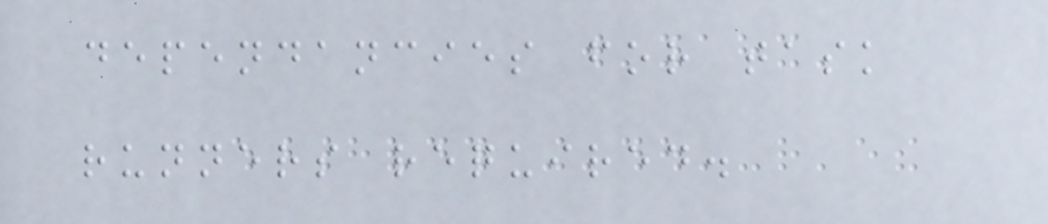dependancies for task
runners required.
